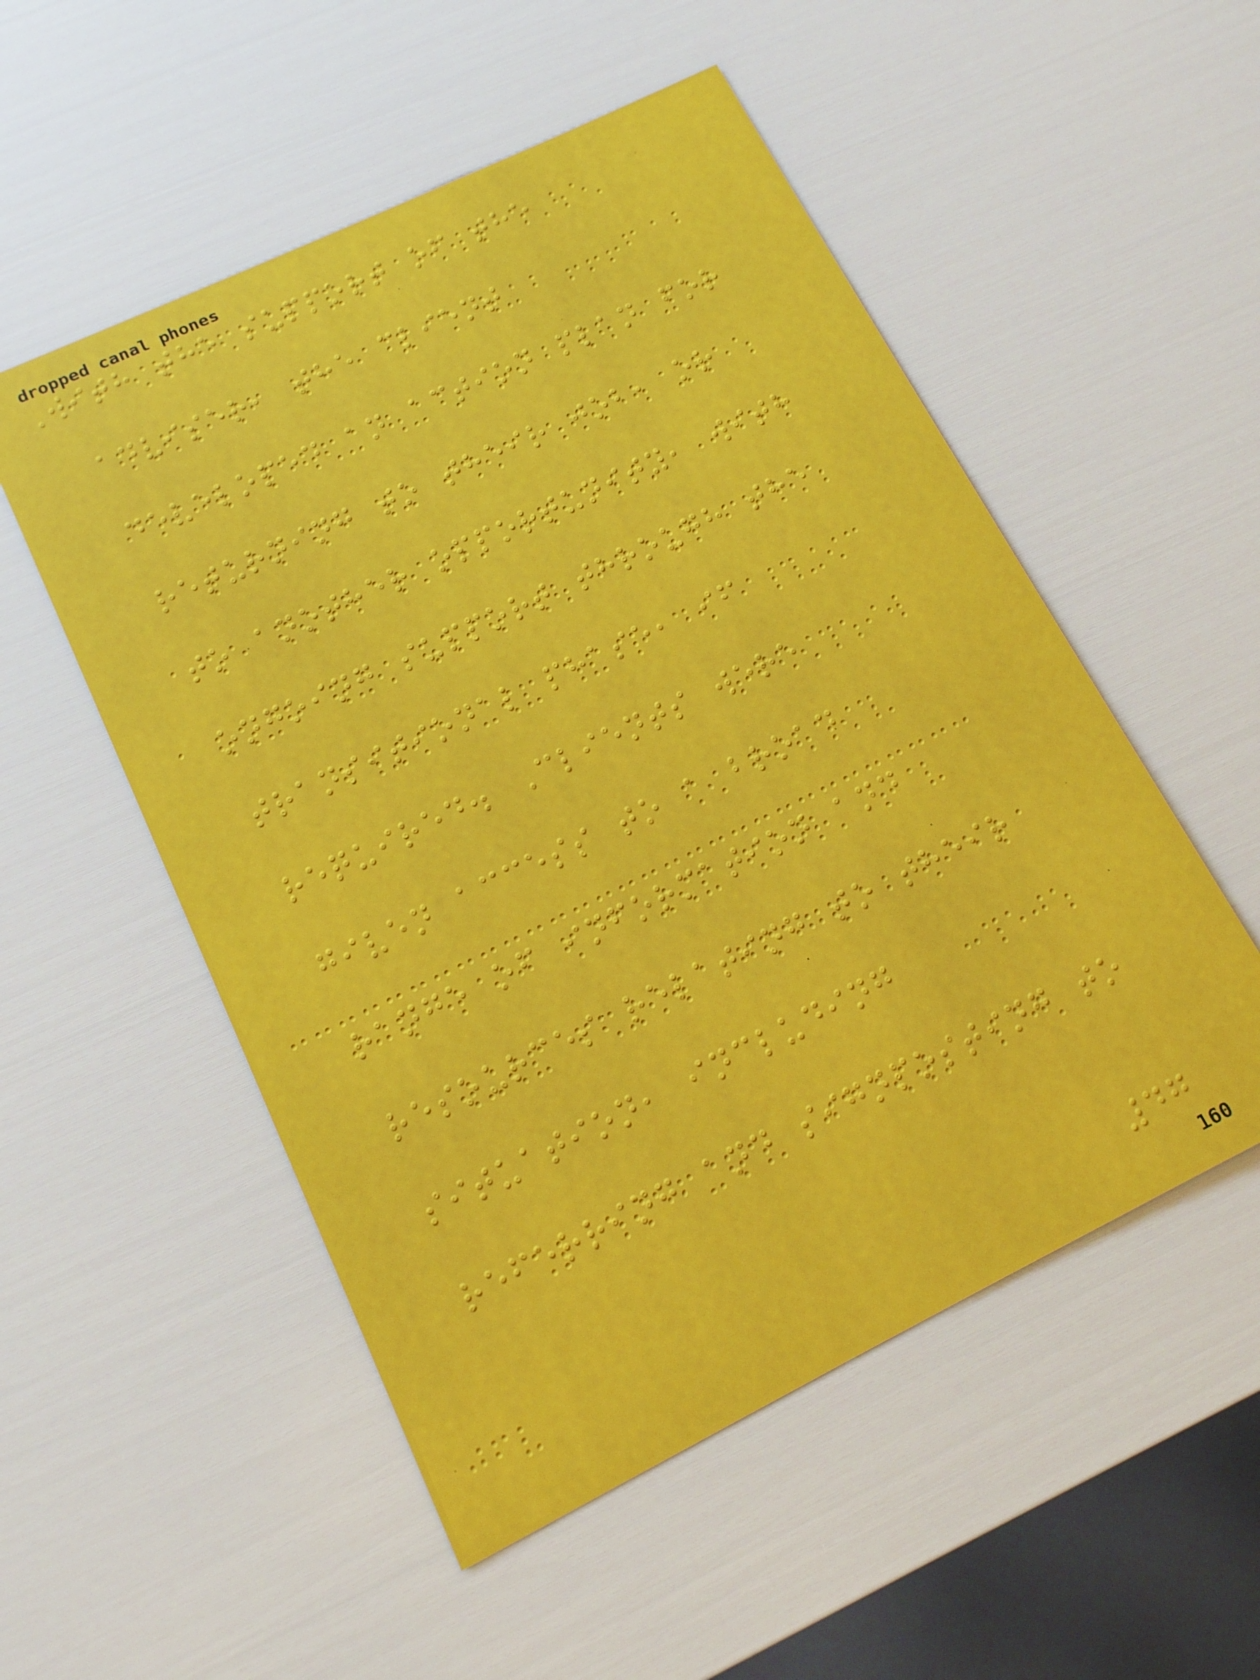With the support of the
adviser, the client
developed an action plan for
returning to their job, or
to another opportunity, with
ongoing support through the
transitional phase, if
required. Clients were
given access to a broad
range of information and
resources relating to their
situation, including
referring and signposting to
47
